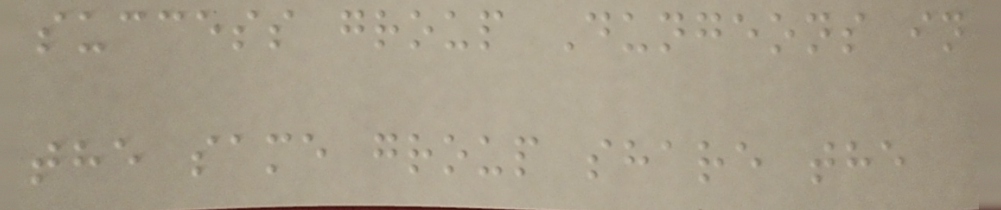success group Dungeons in
the same group share the
